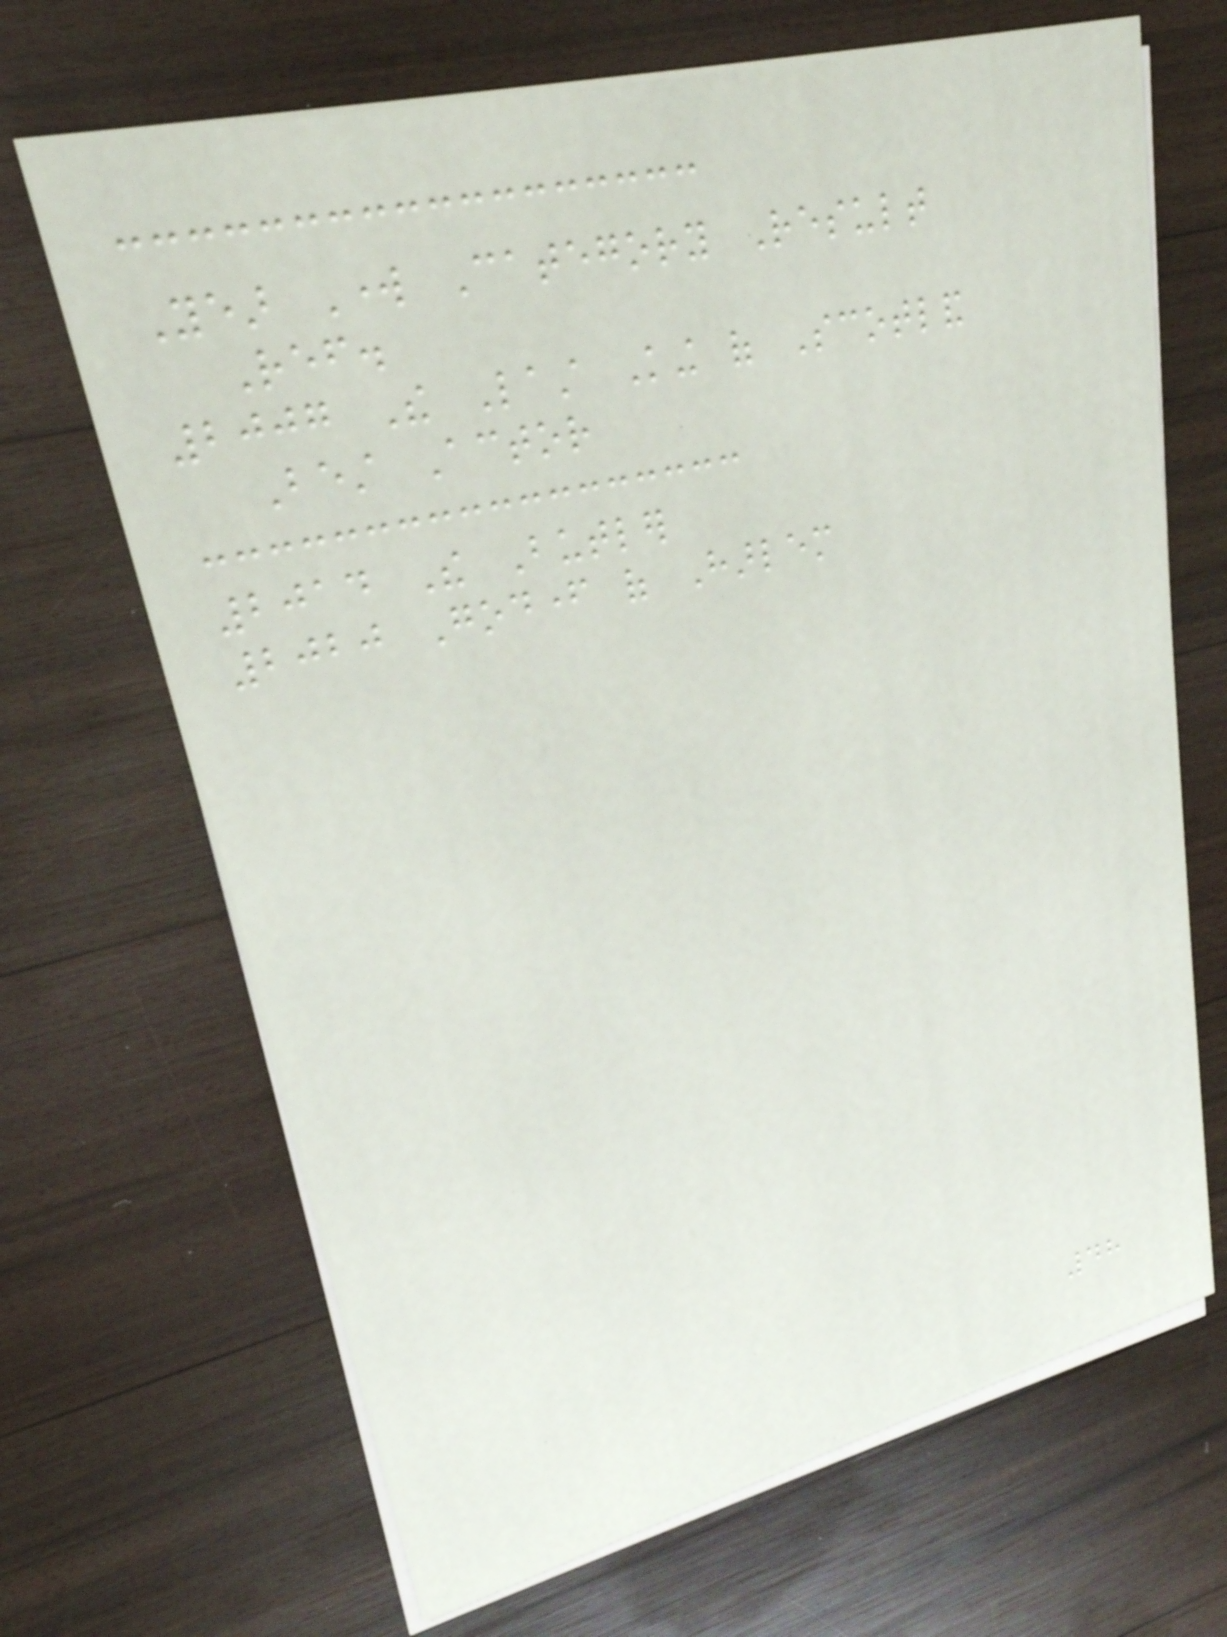Year Work Category Result
Ref.
2007 The Last King of Scotland
Best Actor
2014 The Butler
2020 Godfather of Harlem
48
